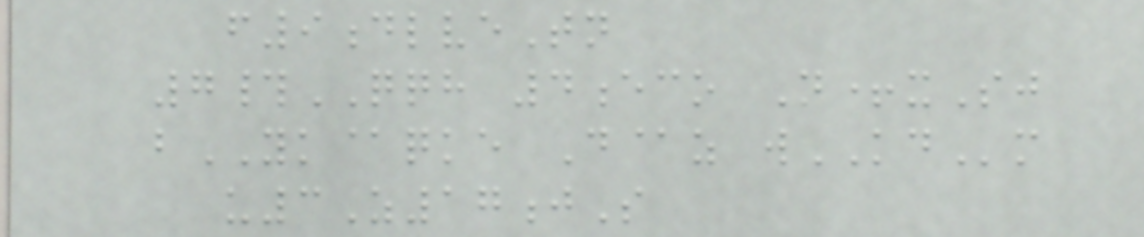f9dlveTn
7#QQH 4eco N+xSj
bYK@qke D@z wKDm
u3Z17jS
